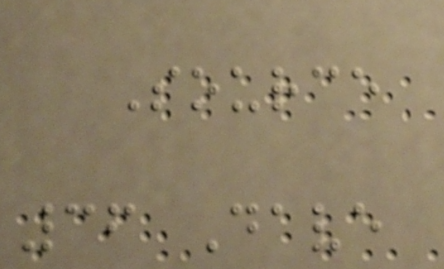Source
36 Dave
